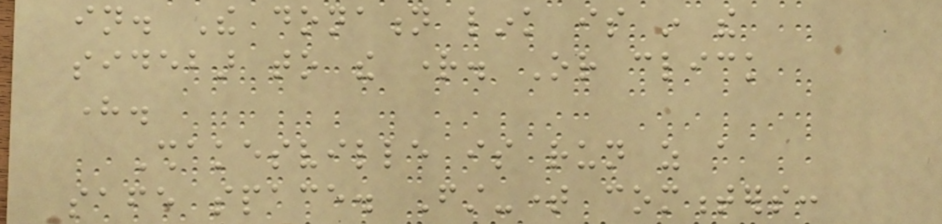in. The donation link is in the
sidebar to the right. Or click
here.
Shakesville is run as a
safe space. First-time commenters:
